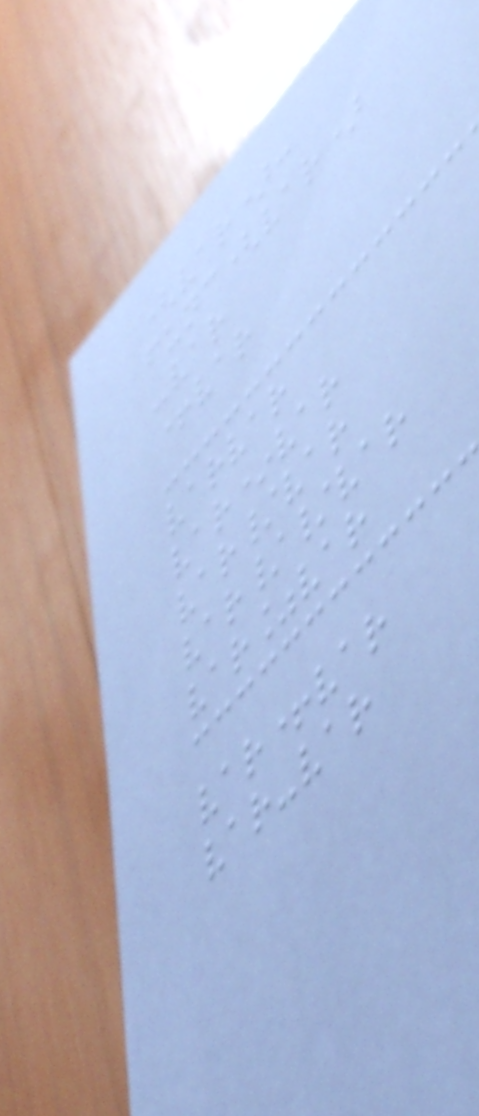(var):
func(var)
-var
+var
varvar
var*var
var/var
var//var
var%var
var+var
var-var
